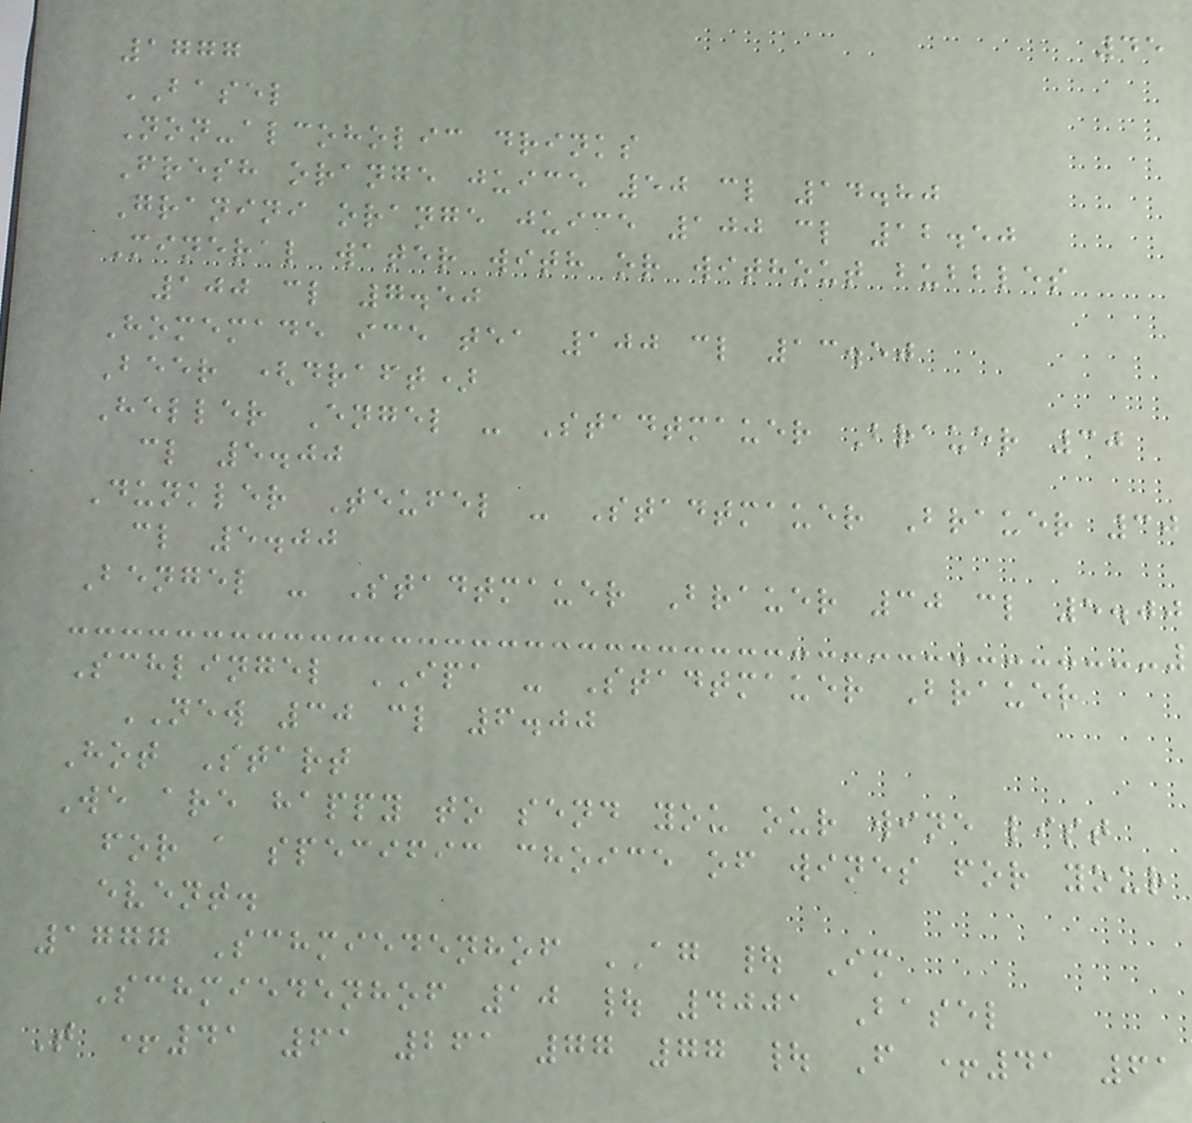45
1777
BASEL
Non-alcoholic drinks
Fresh orange juice 50 cl 14.80
Granini orange juice 100 cl 12.50
Mineral water with or without bubbles
100 cl 7.50
Homemade ice tea 100 cl 13.50
Beer (draft)
Heller Engel - Stadtmauer Brauer 30
cl 5.00
Dunkler Teufel - Stadtmauer Brauer 30
cl 5.00
Bengel - Stadtmauer Brauer 30 cl 5.00
Schlingel IPA - Stadtmauer Brauer
NEW 30 cl 6.00
Hot Start
We are happy to send you our wine list
for a specific choice of wines for your
event.
1777 Schmiedenhof AG | Im
Schmiedenhof 10 | 4001 Basel
T +41 61 261 77 77 | F +41 61
